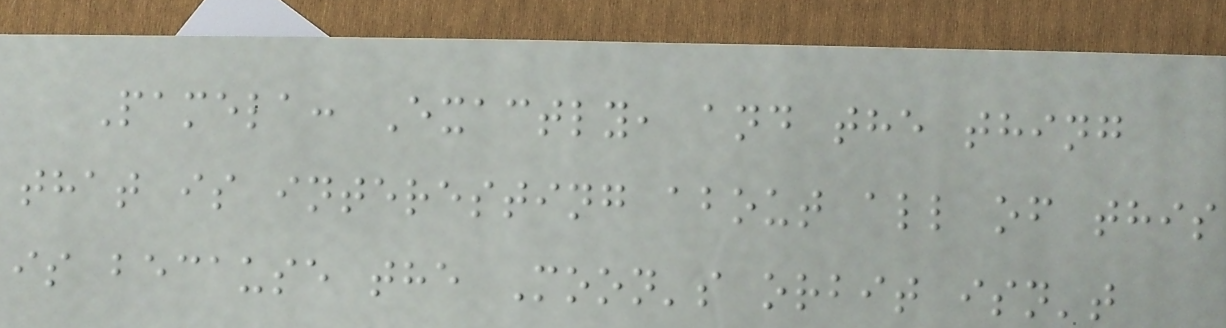Pamela: Exactly, and the thing
that is interesting about all of this
is because the Moon's orbit isn't
